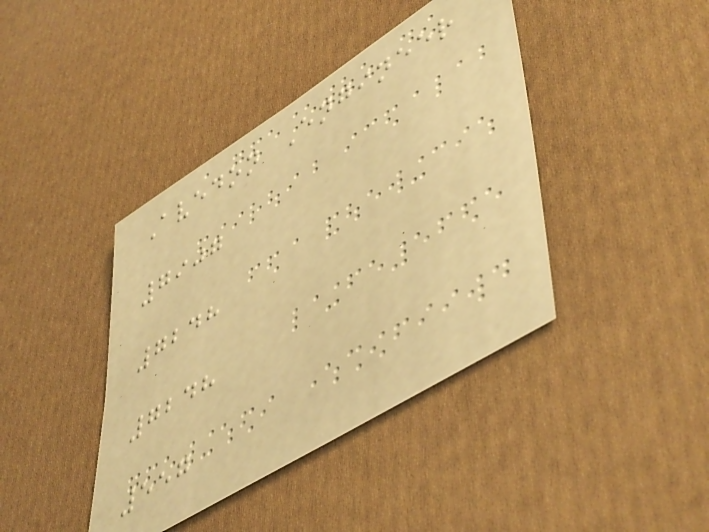Avedon Engineer
7907
7248
7248
557
